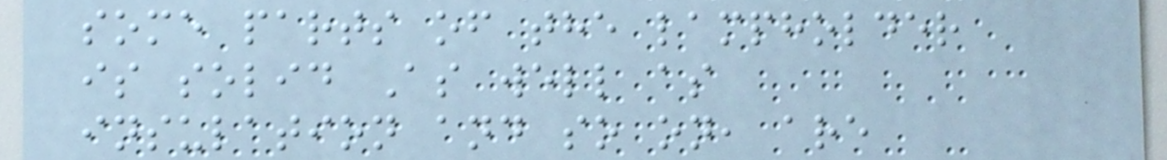some parts of the lampholder
is solid As well as
insulation and so on, are
